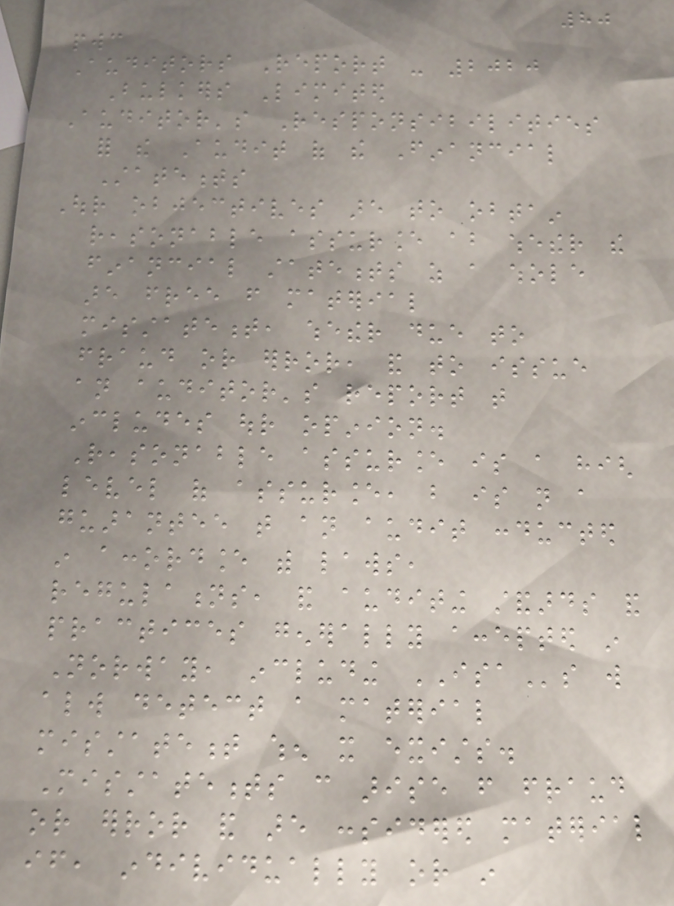80
pwc
Auditors Report - 2020
Bulkers Limited
Auditor's Responsibilities
for the Audit of the Financial
Statements
Our objectives are to obtain
reasonable assurance about whether the
financial statements as a whole
are free from material
misstatement, whether due to
fraud or error, and to issue
an auditor's report that
includes our opinion.
Reasonable assurance is a high
level of assurance, but is not a
guarantee that an audit conducted
in accordance with laws,
regulations, and auditing standards and
practices generally accepted in
Norway, including ISAs will
always detect a material
misstatement when it exists.
Misstatements can arise from fraud
or error and are considered material
if, individually or in
